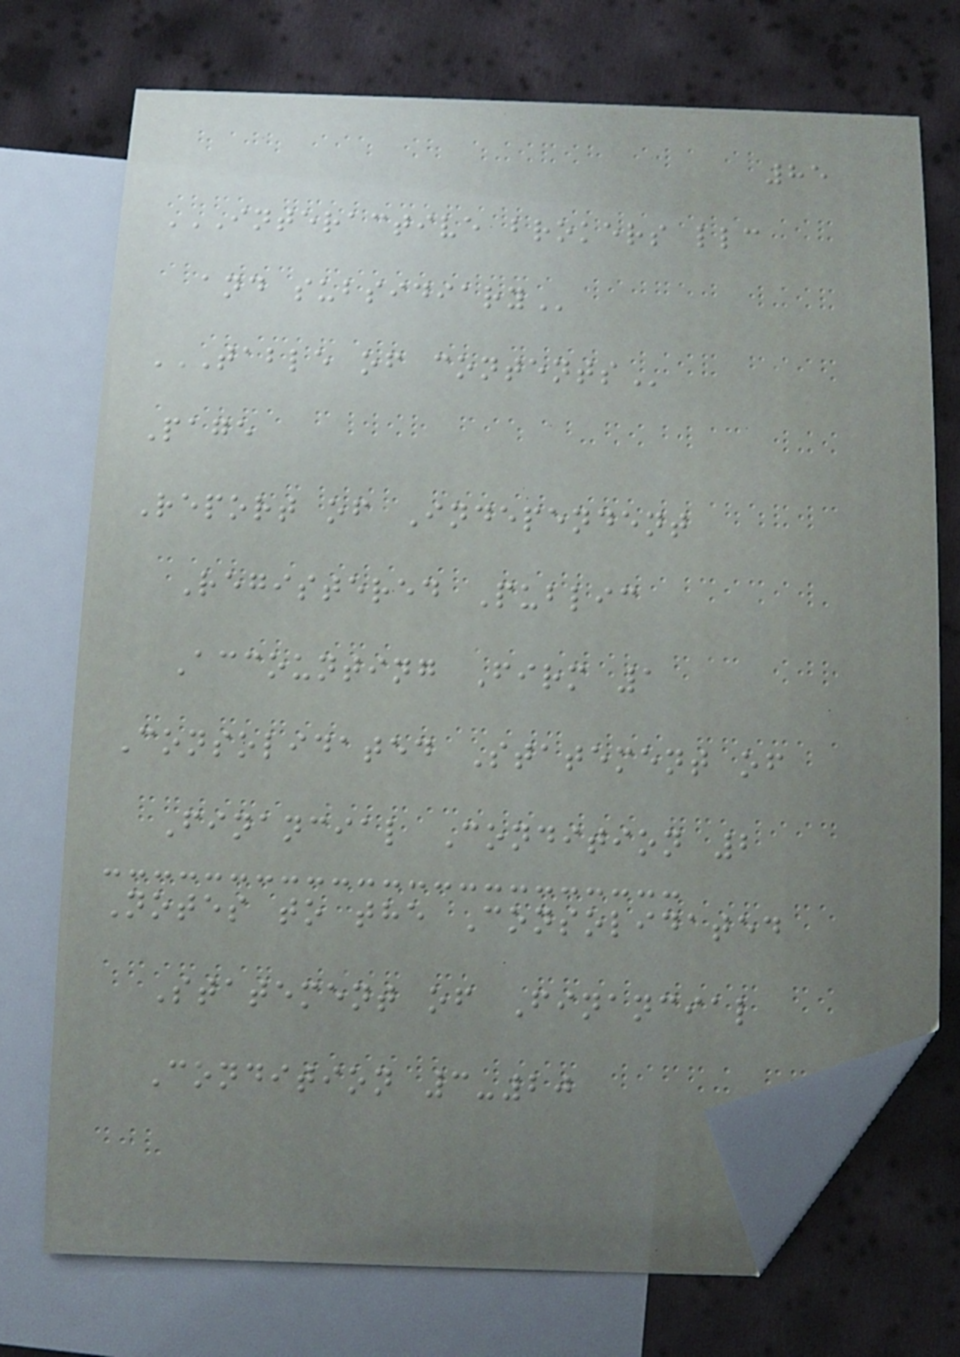85
INTERACTIVE BROKERS LLC
AND SUBSIDIARY
TABLE OF CONTENTS
Page
Report of Independent
Registered Public
Accounting Firm 1
Consolidated Statement of
Financial Condition 2
Notes to the Consolidated
Statement of Financial
Condition 3-20
